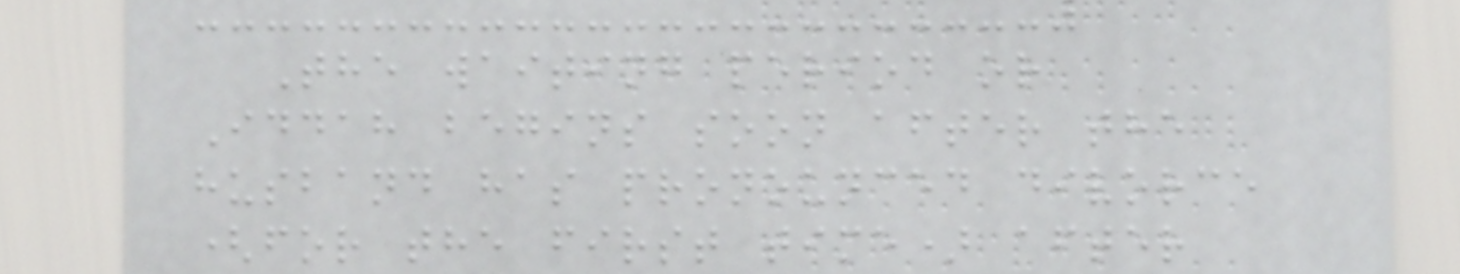The waiting period or
Iddah begins soon after the
husband has pronounced divorce
(for the first time) after
